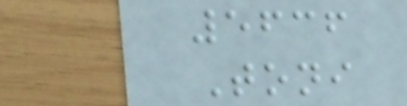5636
Toni
